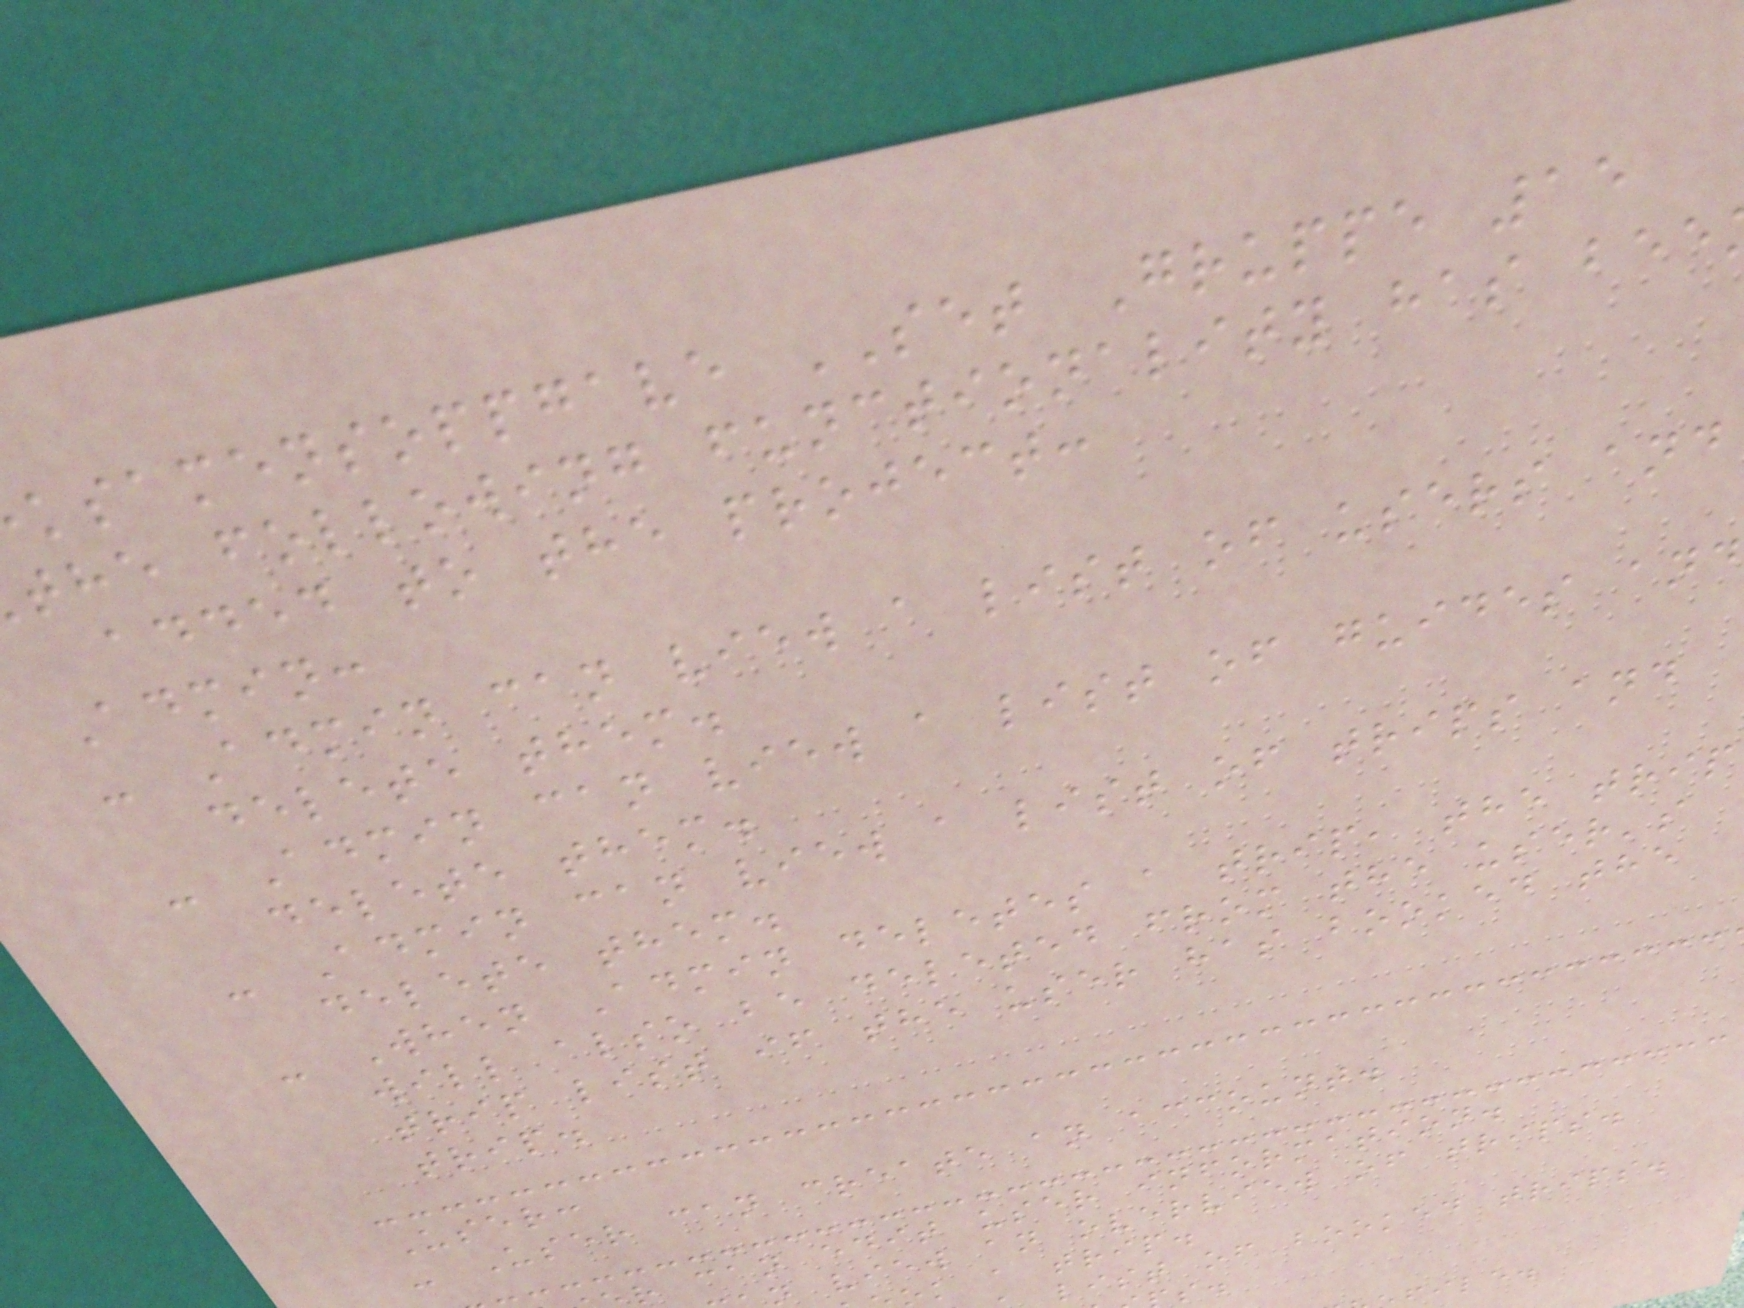ksamensoppgave SET Gruppe 15
the following functionality has bee
added to the project:
Admin:
- Admin can view a list of users and
delete them.
- Admin can view a list of guides and
delete them.
- Admin can view a list of trips and
delete them.
- When Admin deletes a trip, the trip
will also be deleted from the user's
trip list if the user has booked the
trip.
User:
- User can create an account.
r can edit user information.
view an overview of trips.
k a trip.
list of booked trips.
